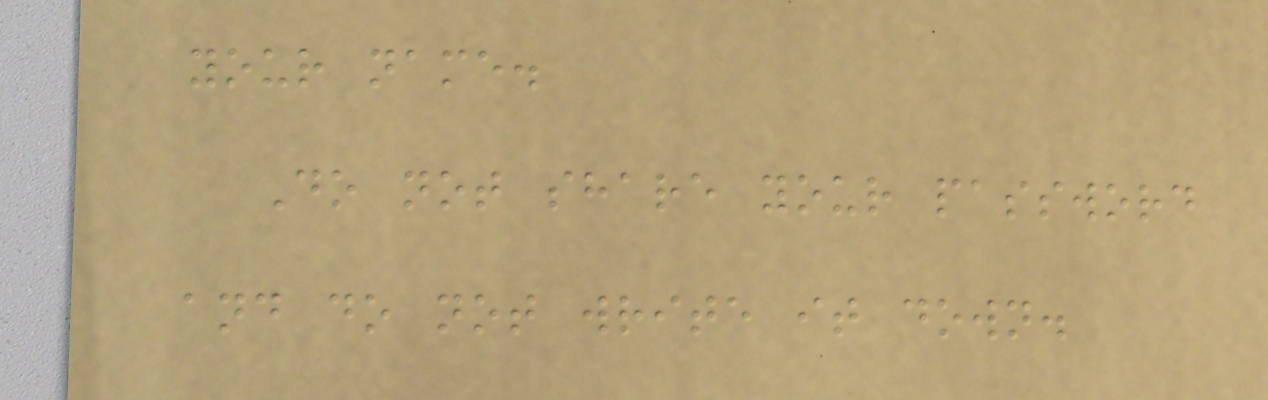your name.
Do not share your password
and do not write it down.
